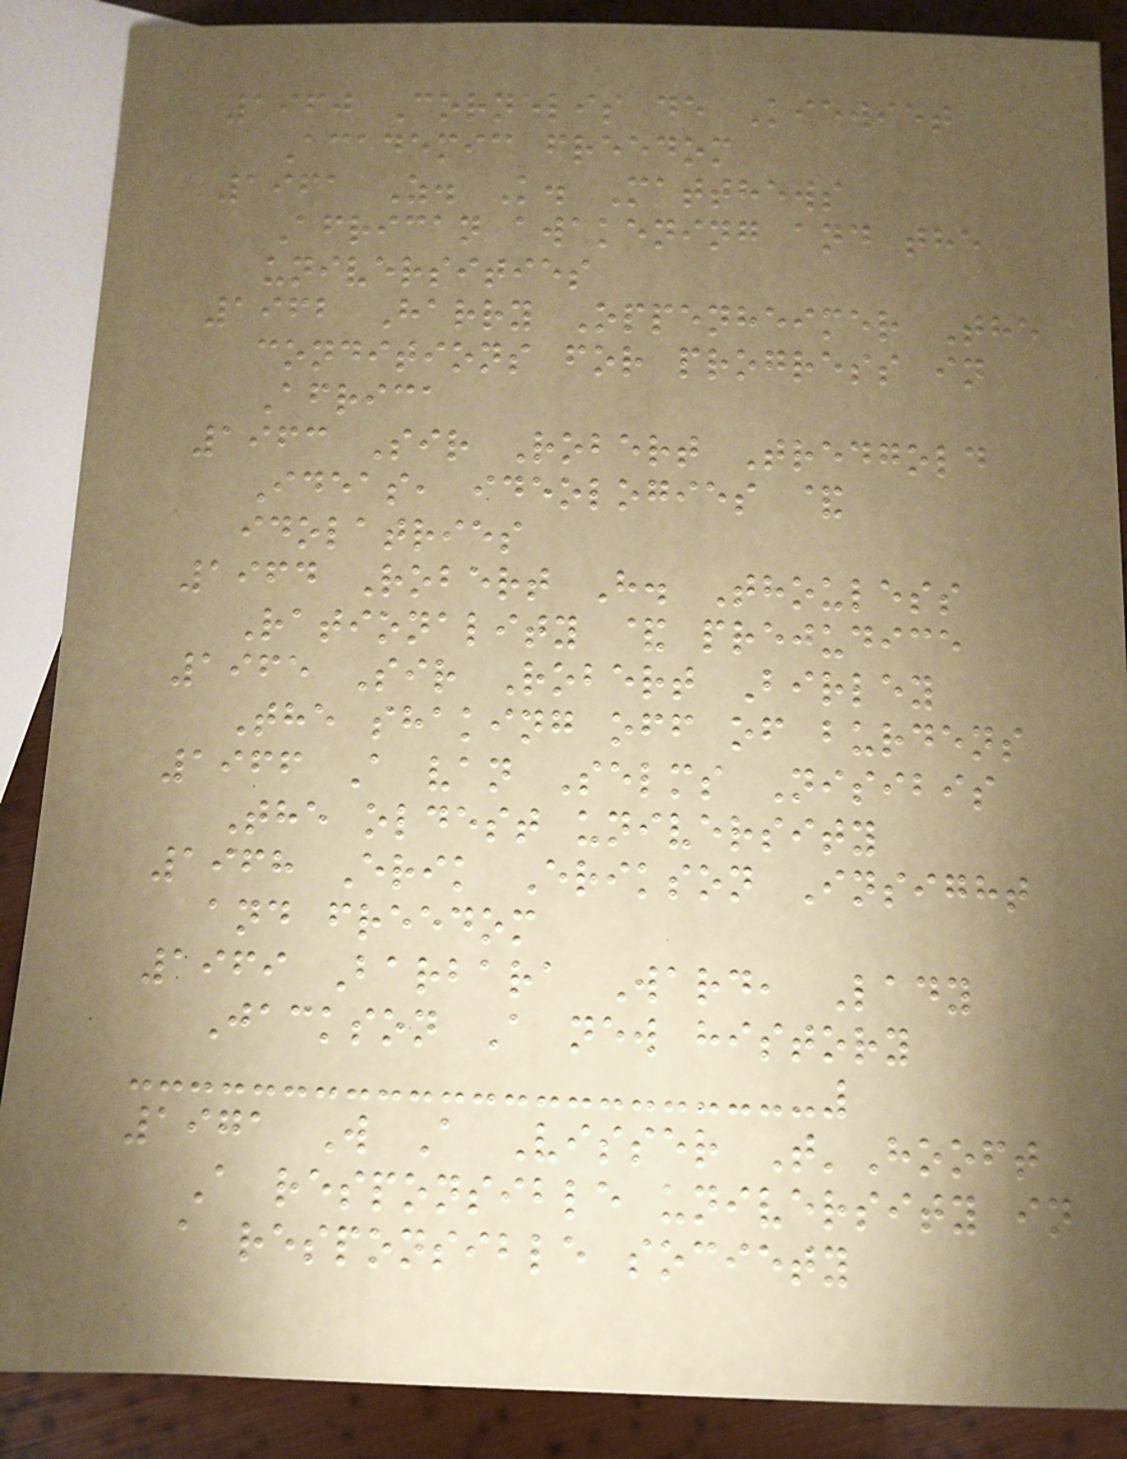1960 Cornelis de Kiewiet
Academic freedom
1961 Z. K. Matthews
African awakening and the
universities
1962 Harry Oppenheimer The
conditions for progress in
Africa
1963 Sir Robert Tredgold
Ideas, ideologies &
idolatries
1964 Robert H. Thouless
Rationality & prejudice
1965 Sir Robert Birley
The shaking off of burdens
1966 A van Selms Nisibis
The oldest university
1968 Erik Erikson Insight
and freedom
1969 Barbara Ward, Lady
Jackson A new history
1971 W A Visser T'Hooft
A responsible university in
a responsible society
